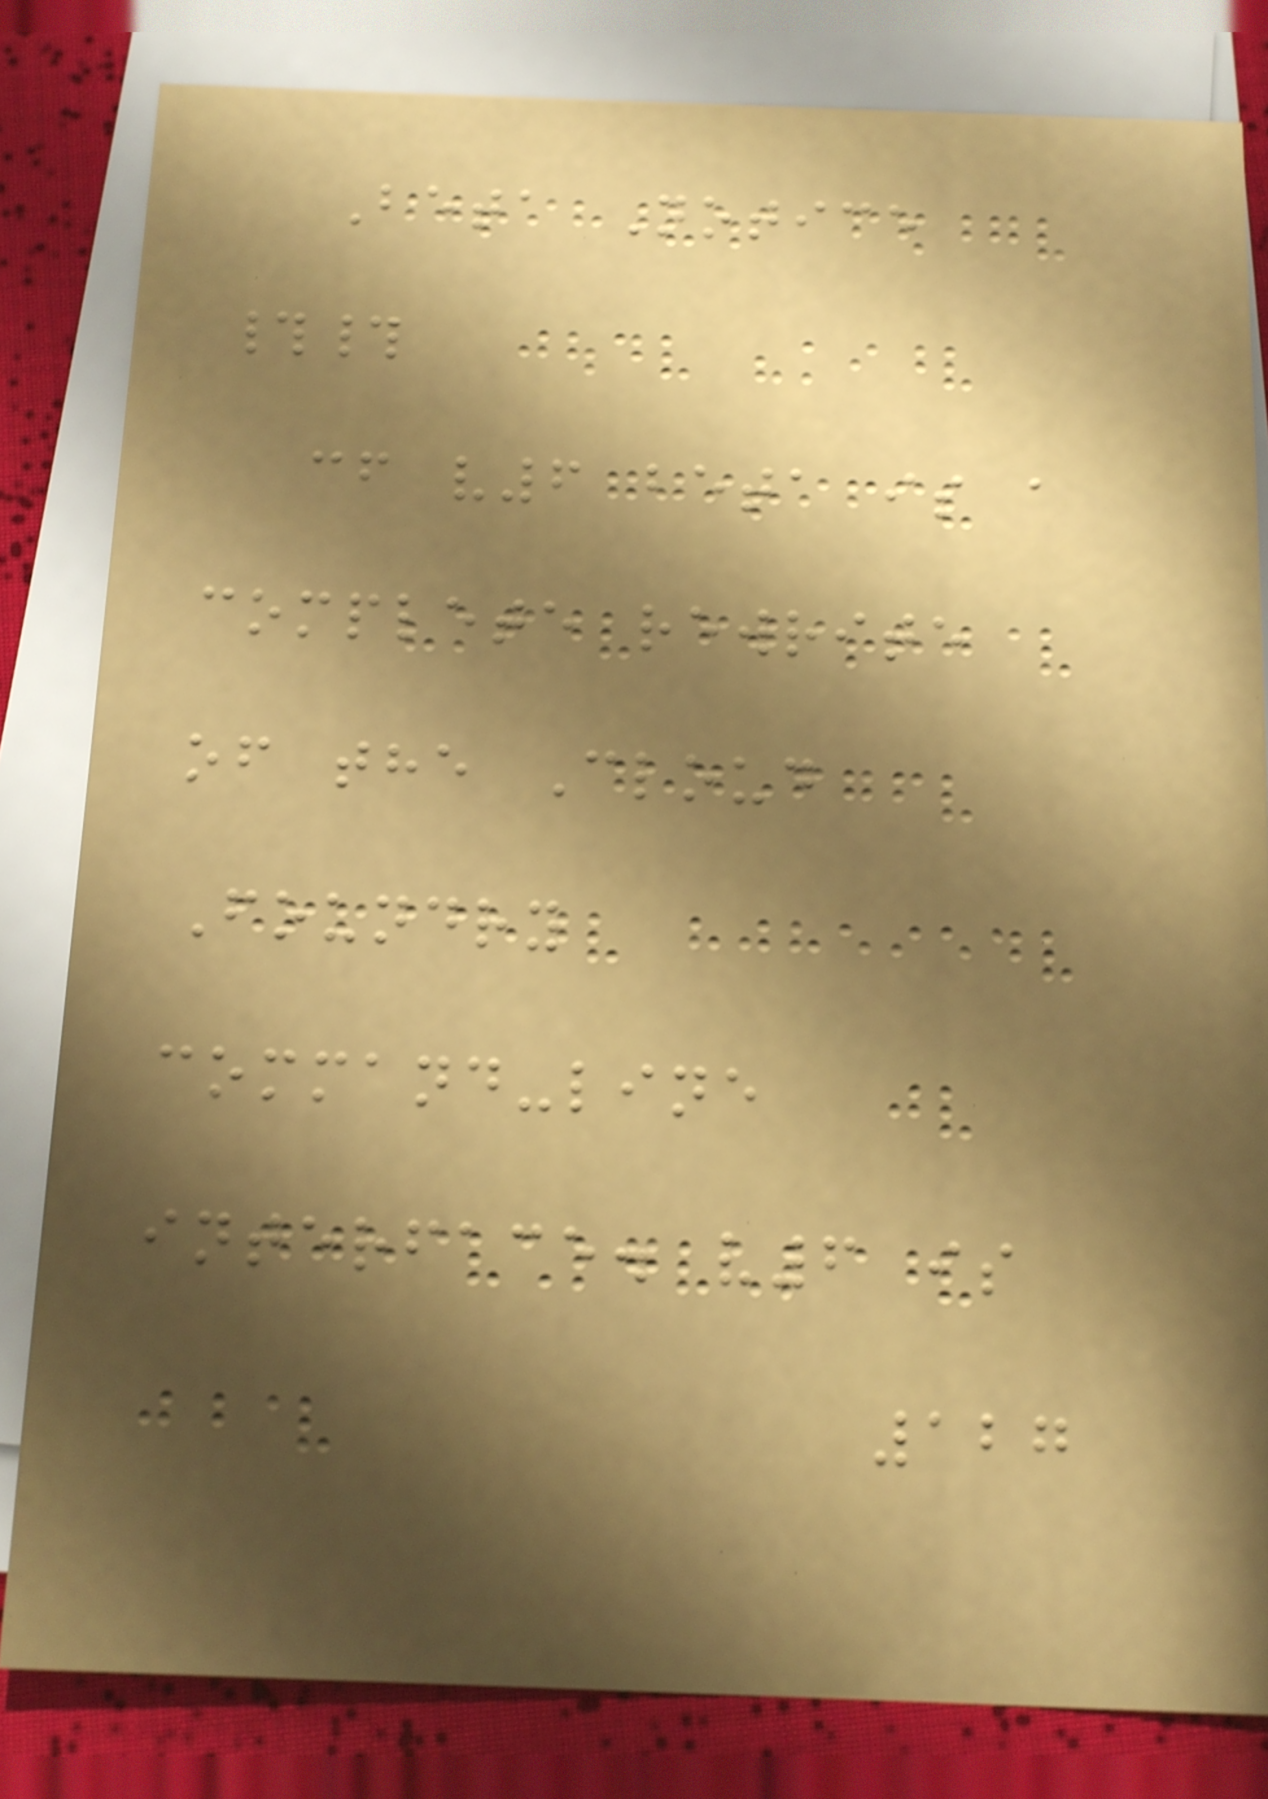Beta Notice
##
cf v6 beta is a
complete rewrite
of the Cloud
Foundry
command-line
interface. v6 is
127
